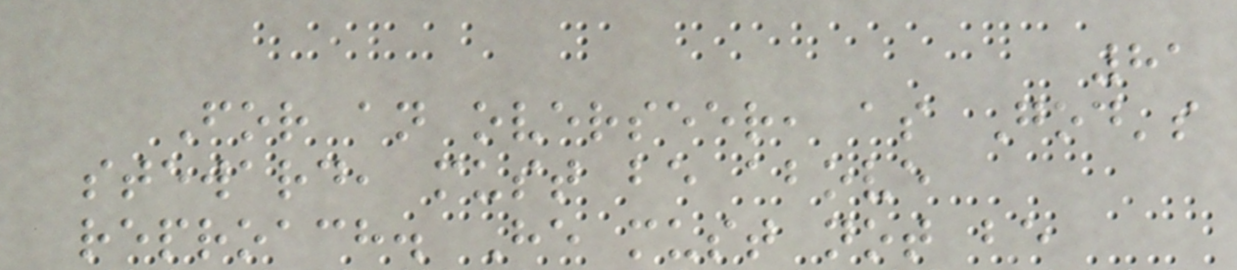81
For an overseer, as God's
steward, must be above
reproach. He must not be
